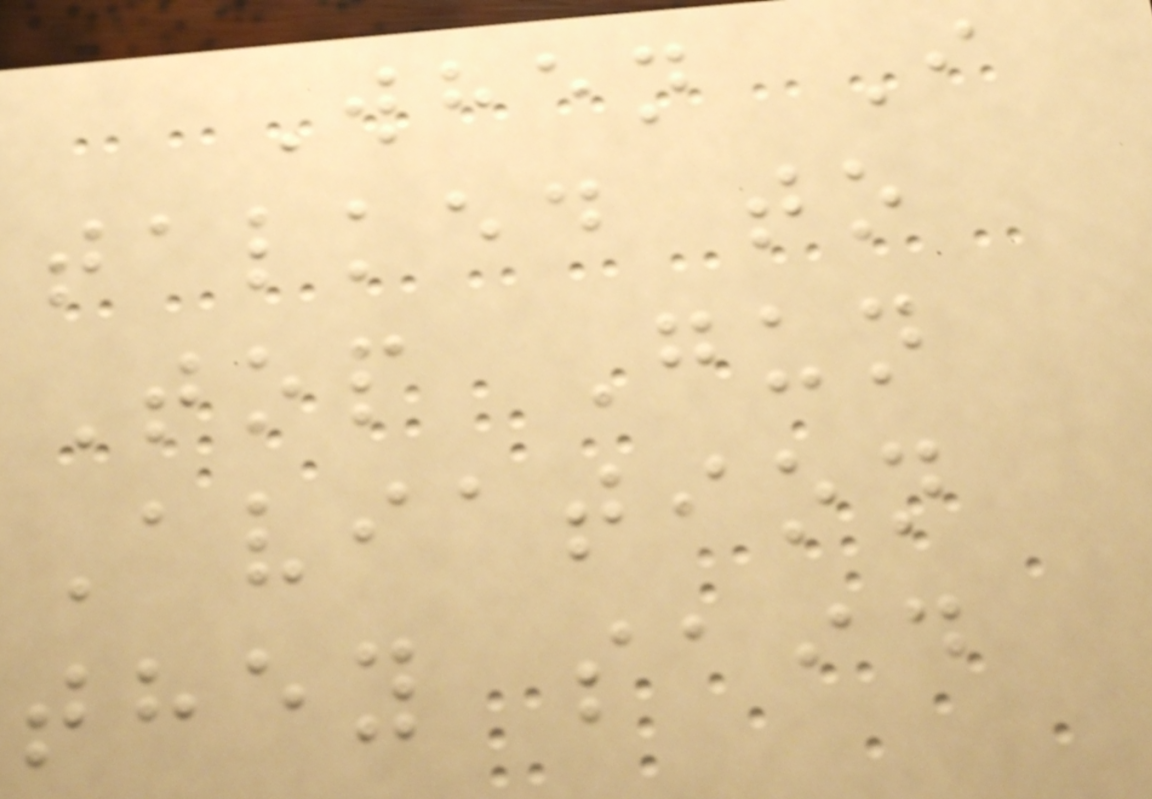When I
talked to
Top Gun
Aviation
they said
